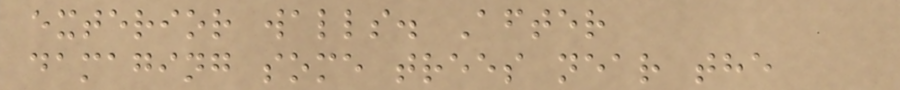exterior walls. After
damaging some trees near the
